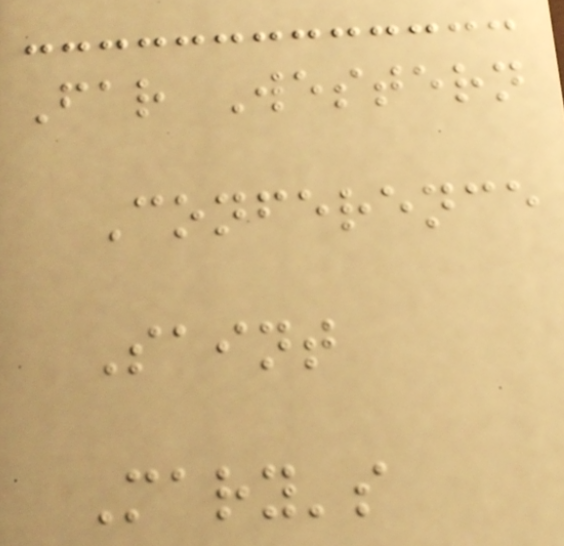Far Western
Conference
Saint
Mary's
